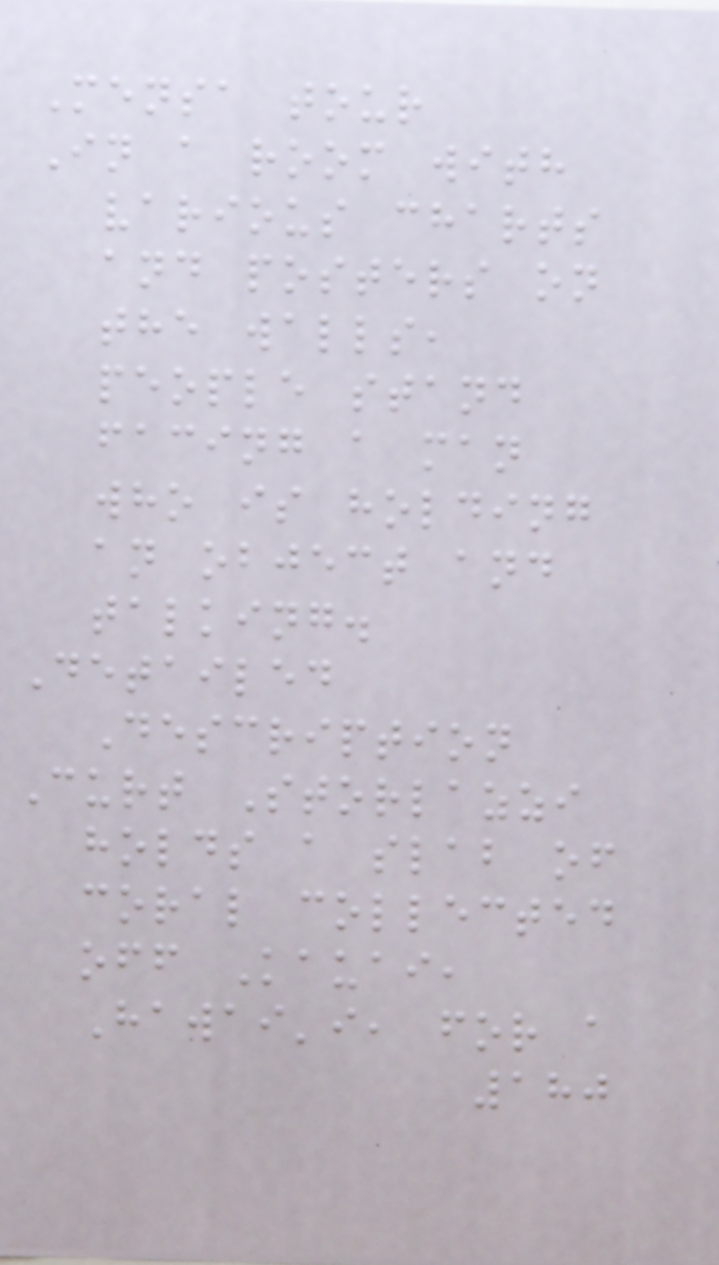Mensa tour
In a room with
various charts
and posters on
the walls,
people stand
facing a man
who is holding
an object and
talking.
Detailed
Description
Curt Storlazzi
holds a slab of
coral collected
off Kauai,
Hawai'i, for a
180
